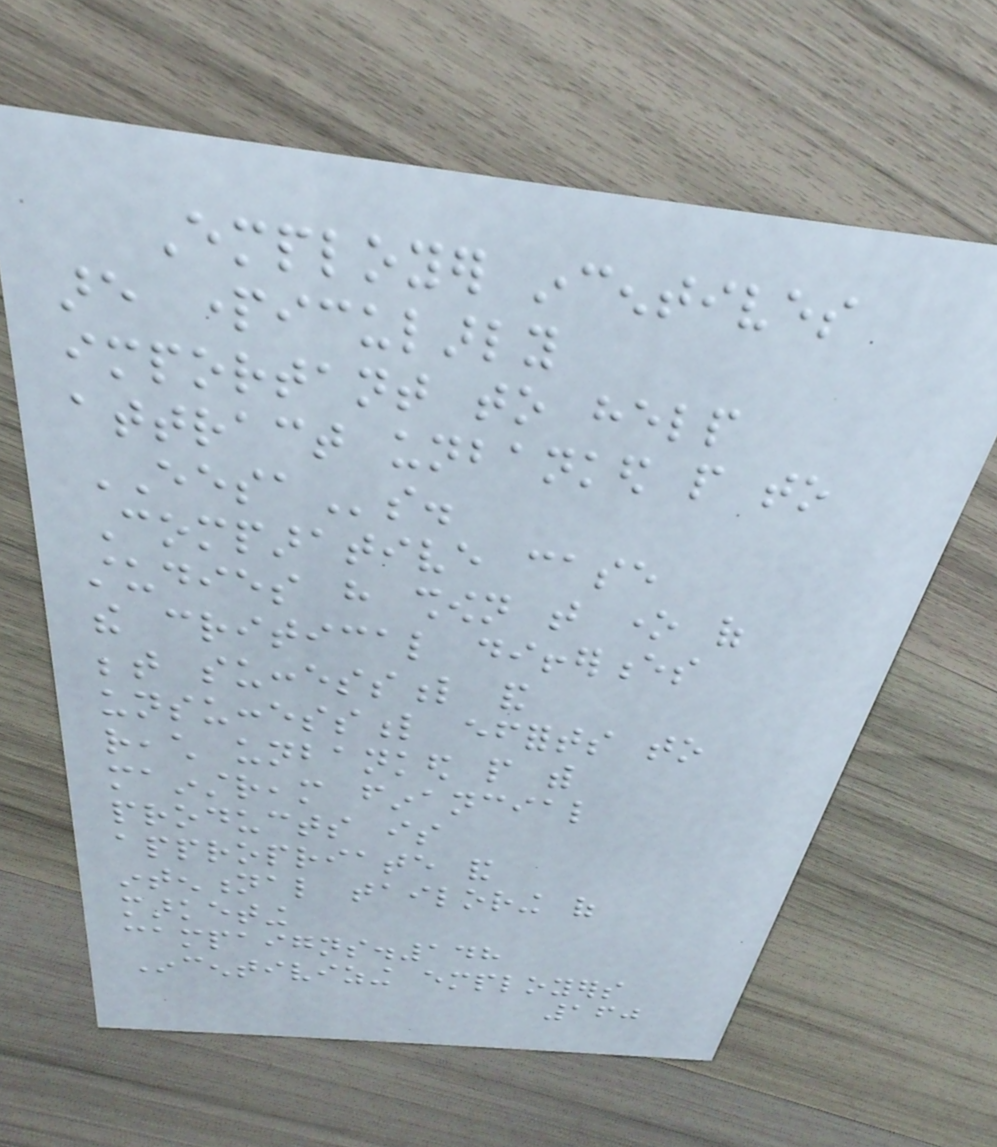Employer incentives
are particularly
important to help
attract unbanked people to
EESAs.
Comparative case
studies have shown that one of
the critical differences
between successful and
unsuccessful efforts to
reach unbanked people with
mainstream financial
products is
appropriate and
intentional tailoring of
marketing
campaigns.148
Incentivizing employers
160
